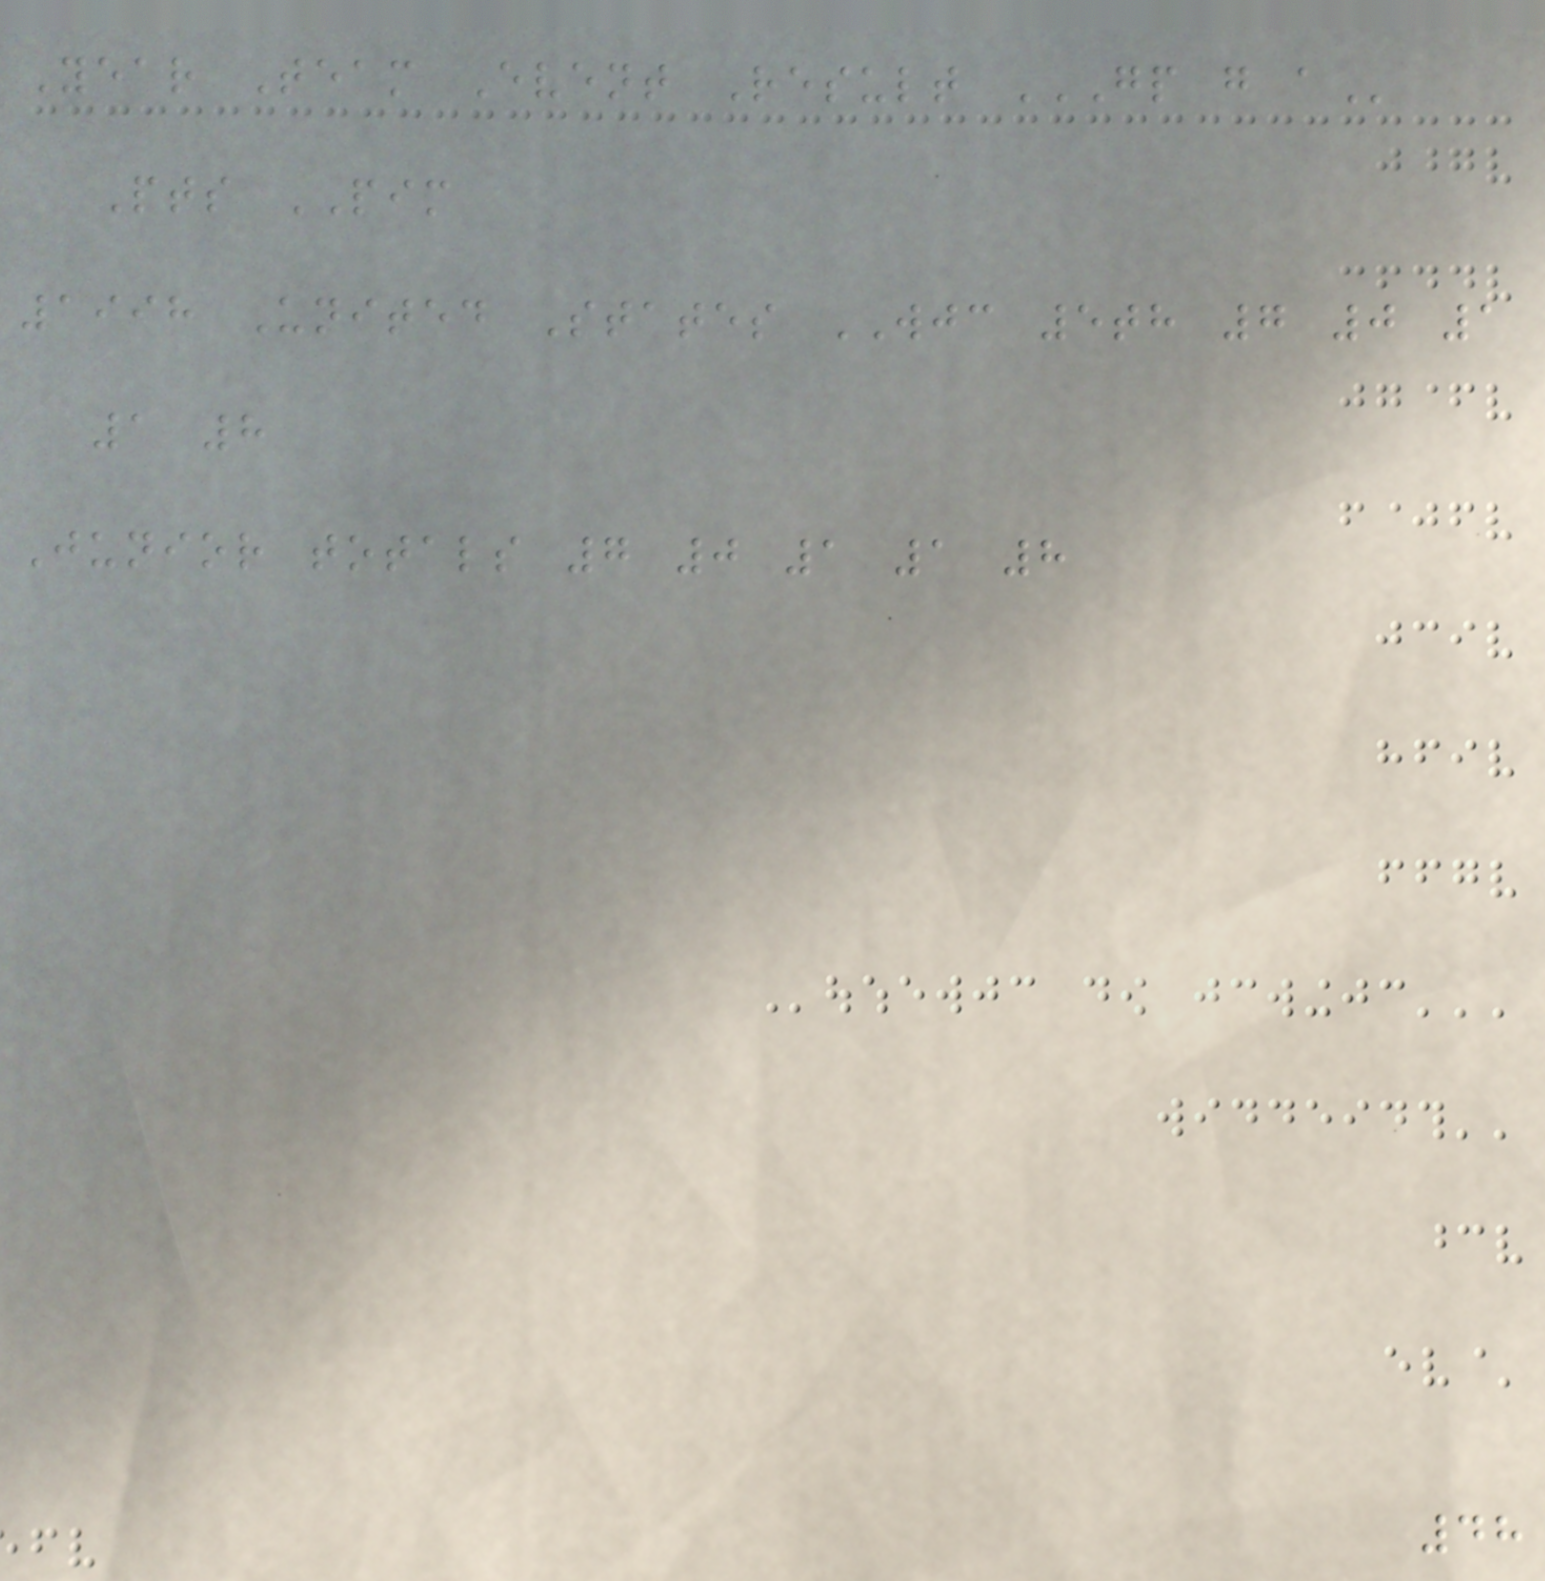Year Team Event Result GP G A
Pts PIM
1998 United States WJC 5th 7 0 1
1 8
Junior totals 7 0 1 1 8
48
